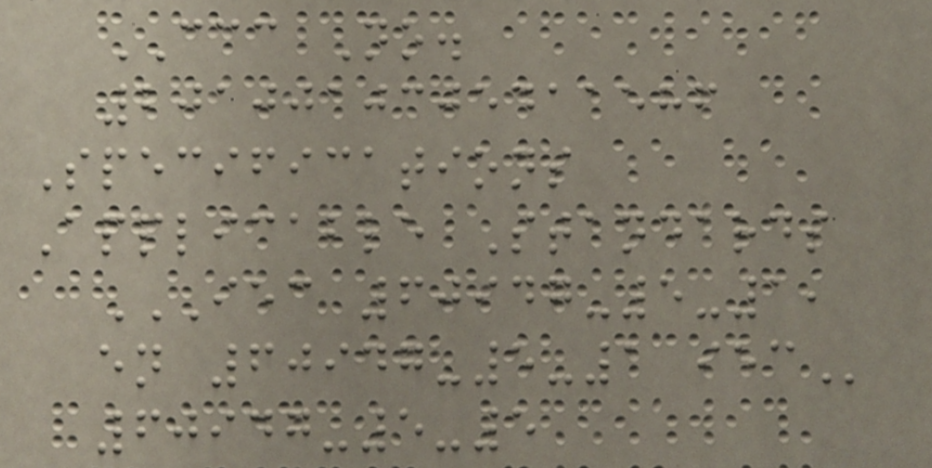CCC No.
2010010305411586
Specifications
Applicable Standards
IEC 60947-5-1,
EN 60947-5-1 IEC
60947-5-5
